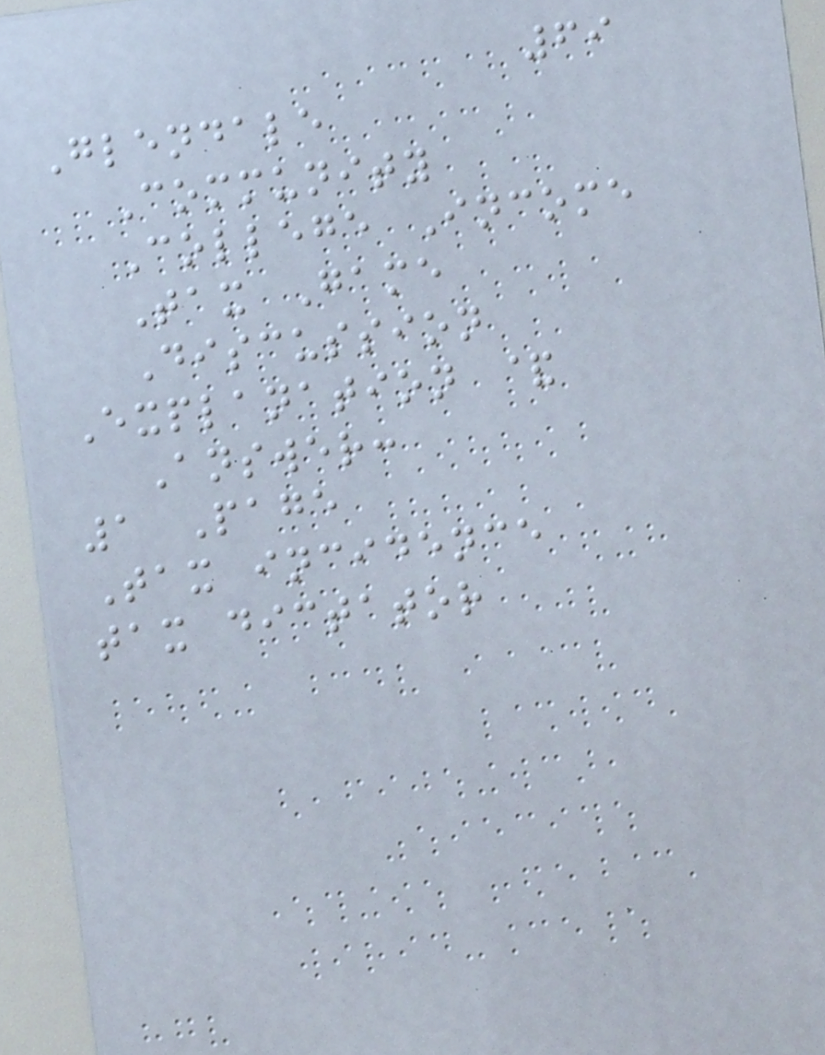69
Glendale
Community
College Income
Tax Game
Discussion
Explanation &
Answer:
1 Page
Tax incidence
tax dictator
